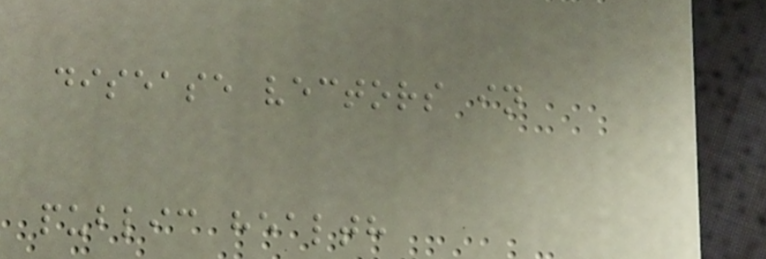disease vectors in
public health
